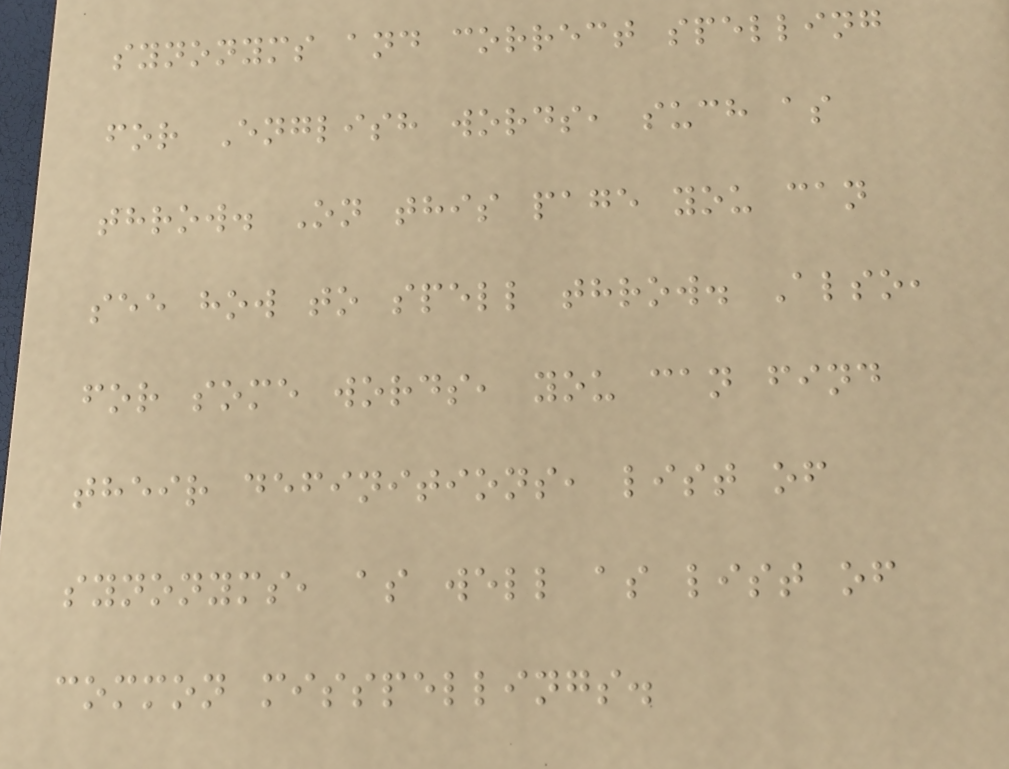synonyms and correct spelling
for English words, such as
throw. On this page you can
see how to spell throw. Also,
for some words, you can find
their definitions, list of
synonyms, as well as list of
common misspellings.
